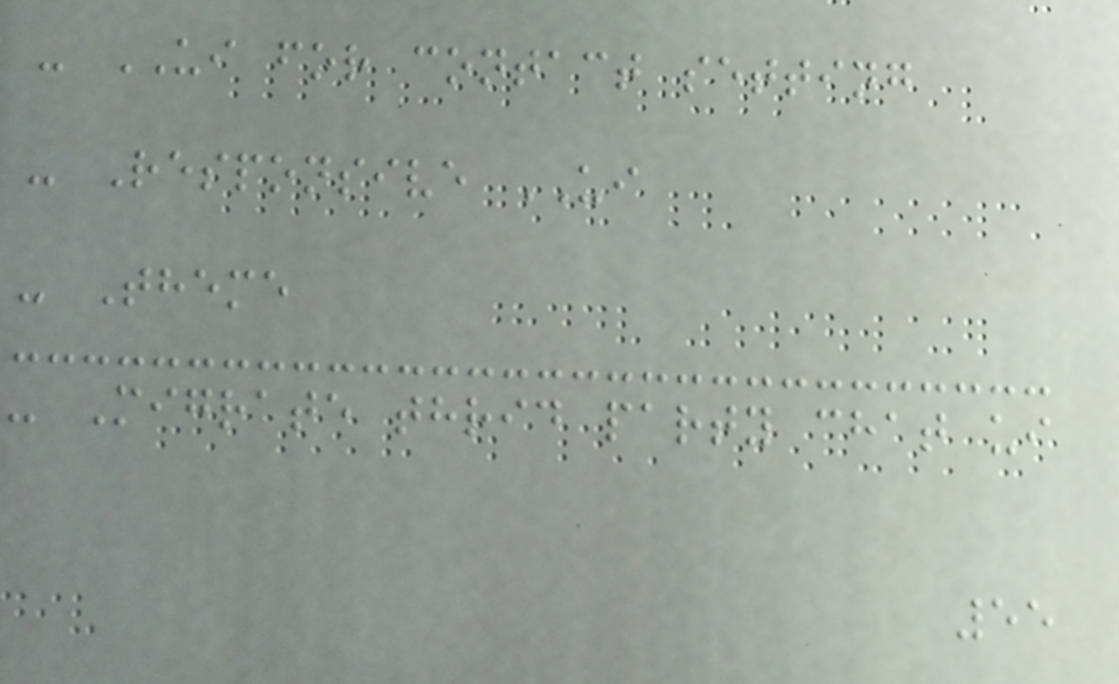- UI for contact setting
- Responsive UI
- Theme
- Migrate thrid party chat ui
55
